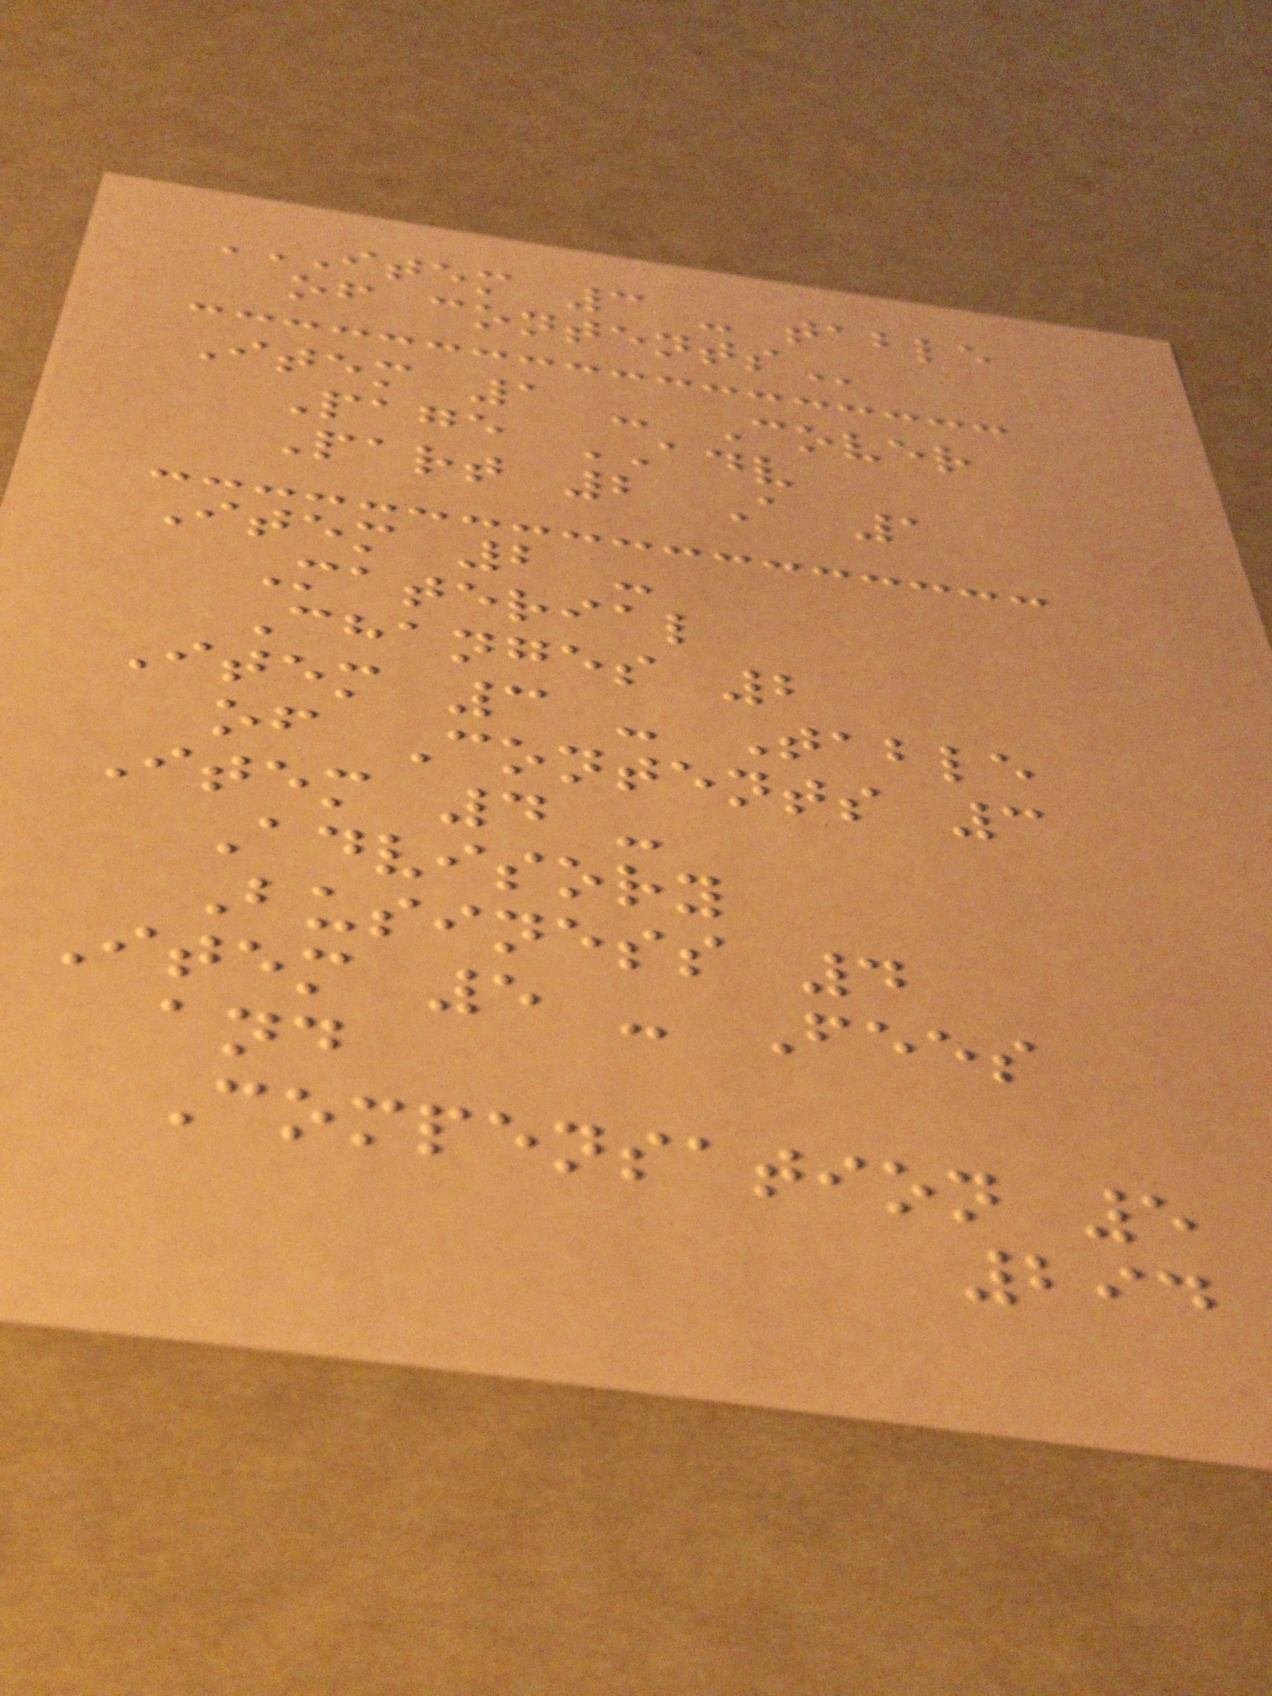ITEM 3 - TABLE
OF CONTENTS
Item 1 - Cover
Page ADV
Part 2 A 1
Item 2 -
Material
Changes 2
Item 3 - Table
of Contents 3
Item 4 -
Advisory
Business 4
Item 5 - Fees
and
Compensation 5
294
